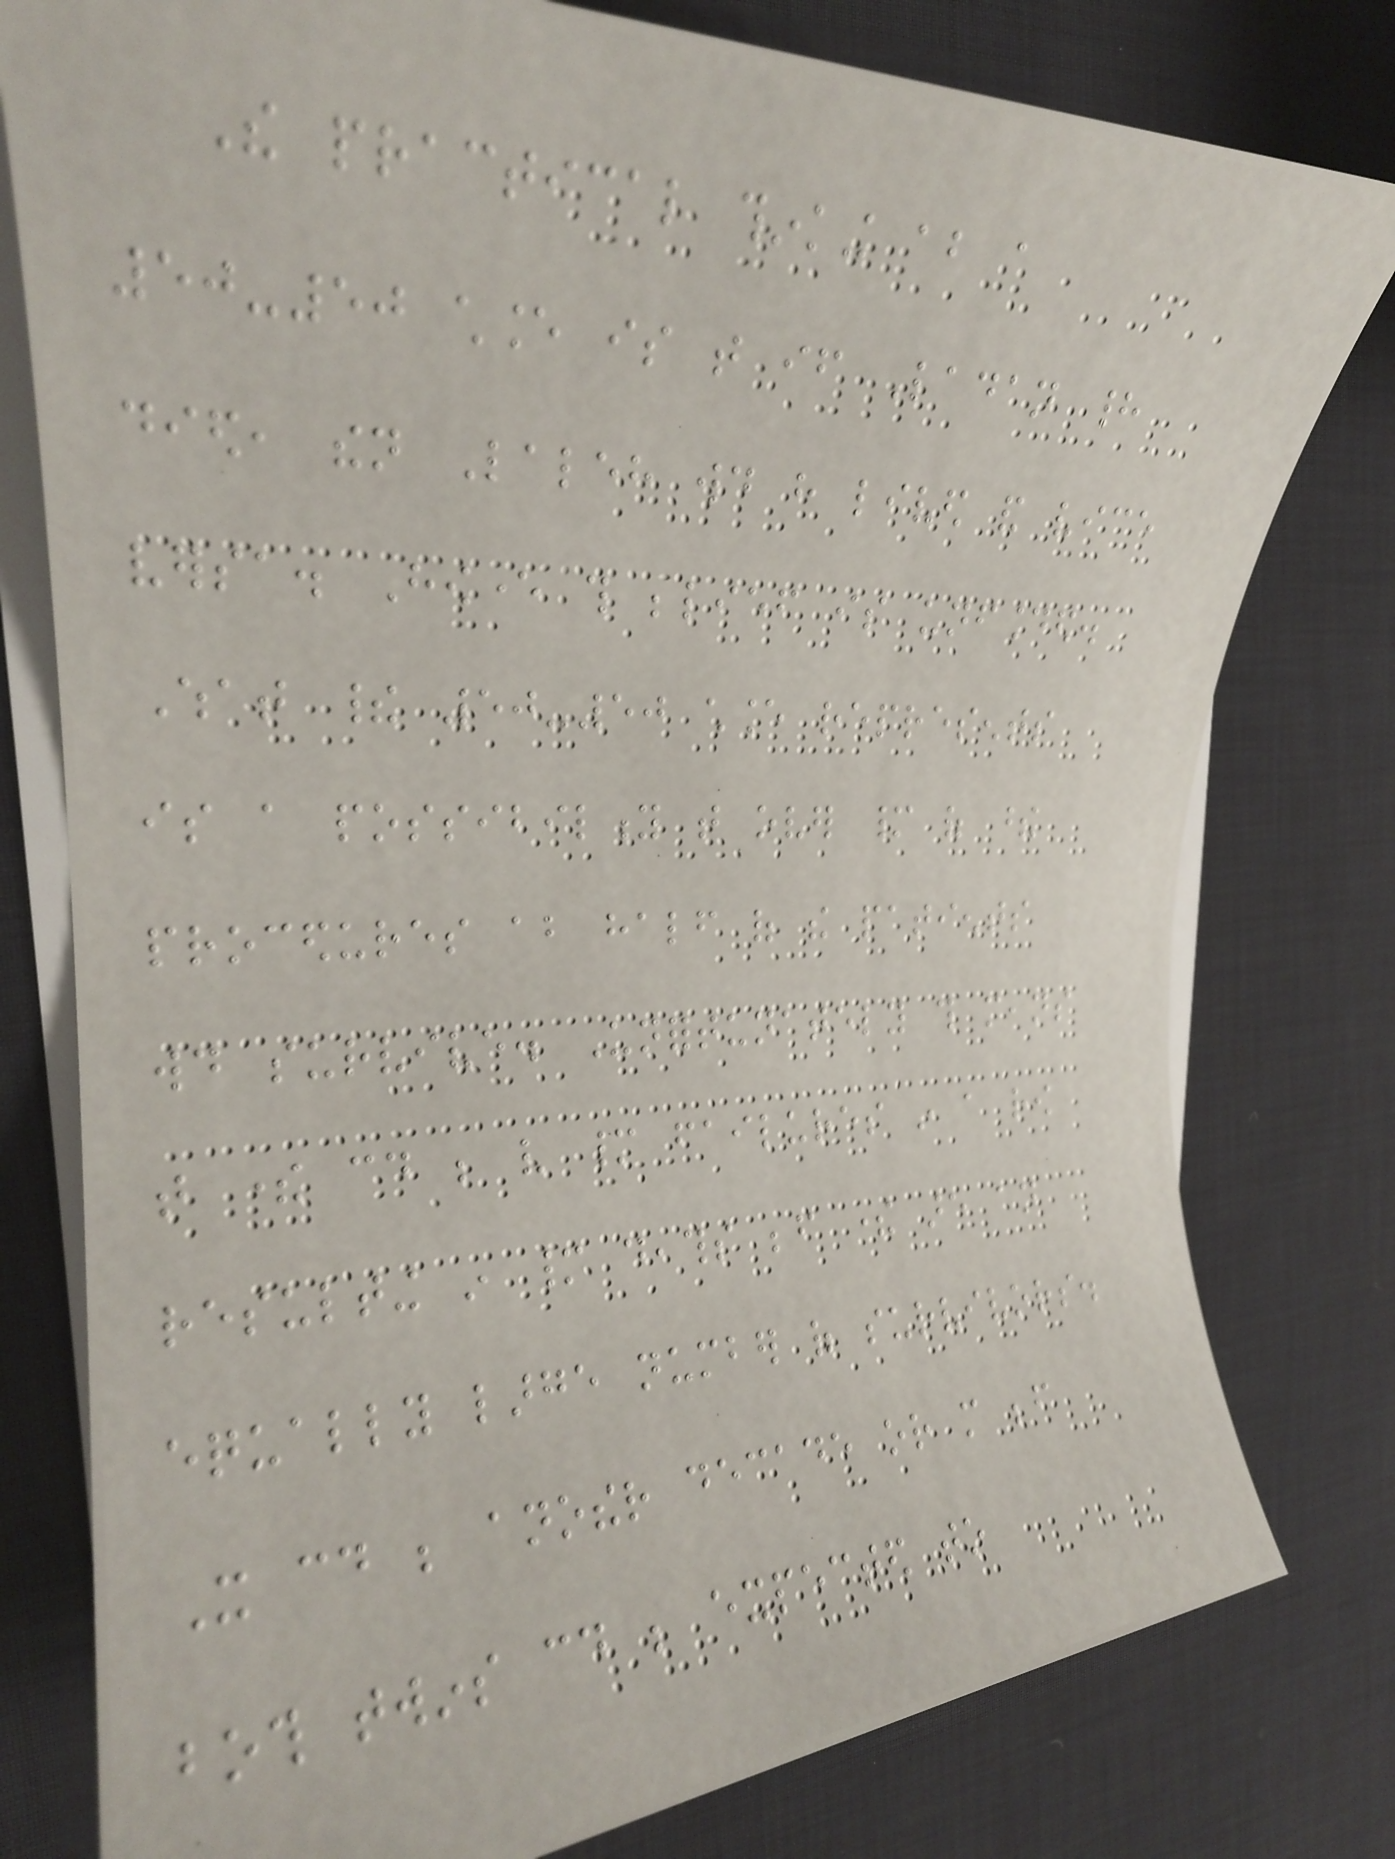The practical thinking about a
50-50 chance is that if Ladan had
died, then Laleh would have lived and vice
versa. However this belief is unfounded.
What their 50-50 chance represents
is a possibility that over many of these
procedures about half of the patients
would survive. Unfortunately this means
that there could be very many failures in a row
resulting in many deaths before there are an
equally large number of survivors.
It could be another decade or more before
both twins could be expected to
